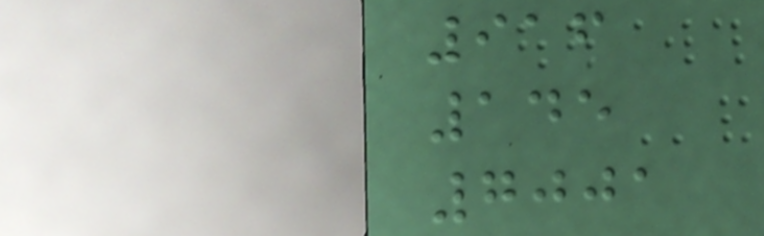916
145
7001
